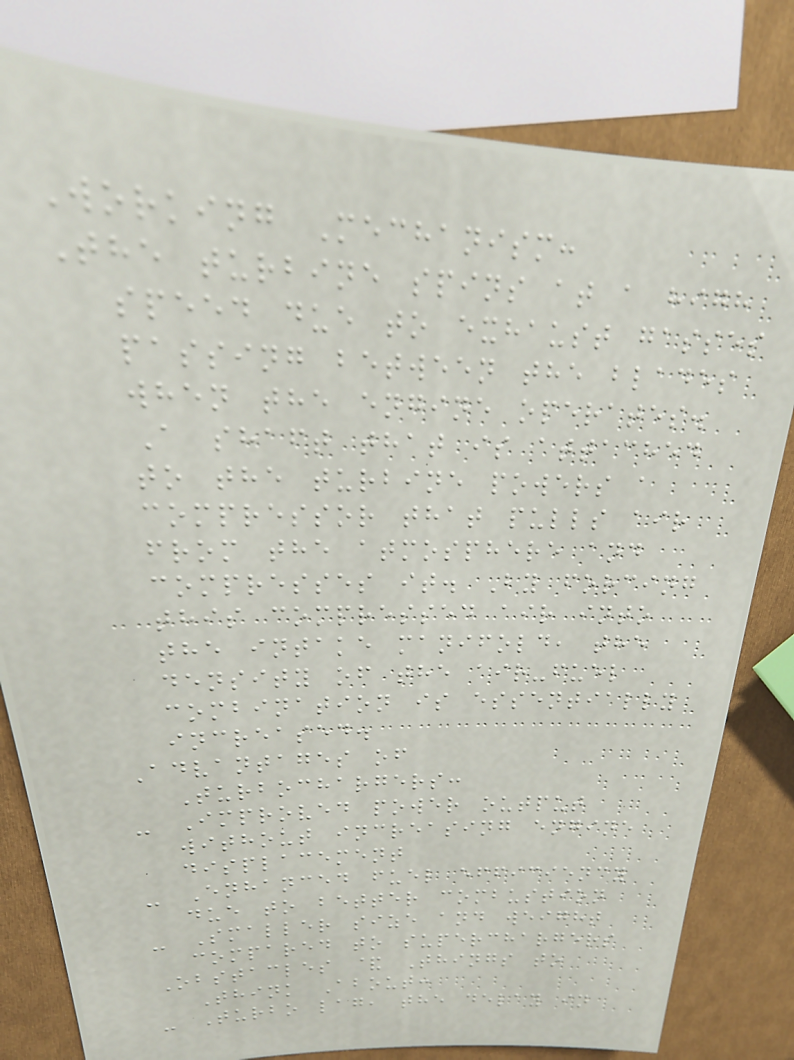Working Mechanism:
The turbine spins at a high
speed due to exhaust gasses
passing between the blades
when the engine operates.
A shaft that is attached
to the turbine powers a
compressor that pulls air
from the atmosphere and
compresses it. By forcing
this compressed air into
the intake manifold, the
density of the air-fuel
combination is essentially
increased.
Advantages of
Turbochargers:
- Improved power output
without increasing engine
displacement
- Enhanced fuel efficiency
due to better combustion
- Smaller size and weight
compared to superchargers
Obstacles & Things to
Think About:
- Turbo lag, the delay in
